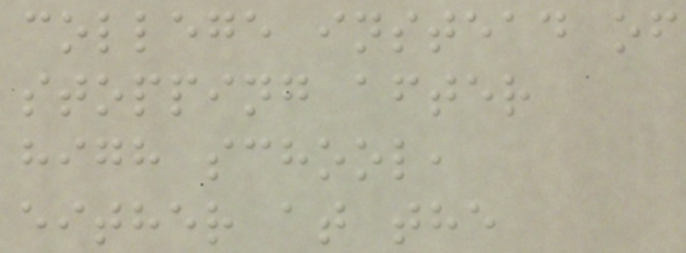college instead of
stopping after
high school,
either at the
